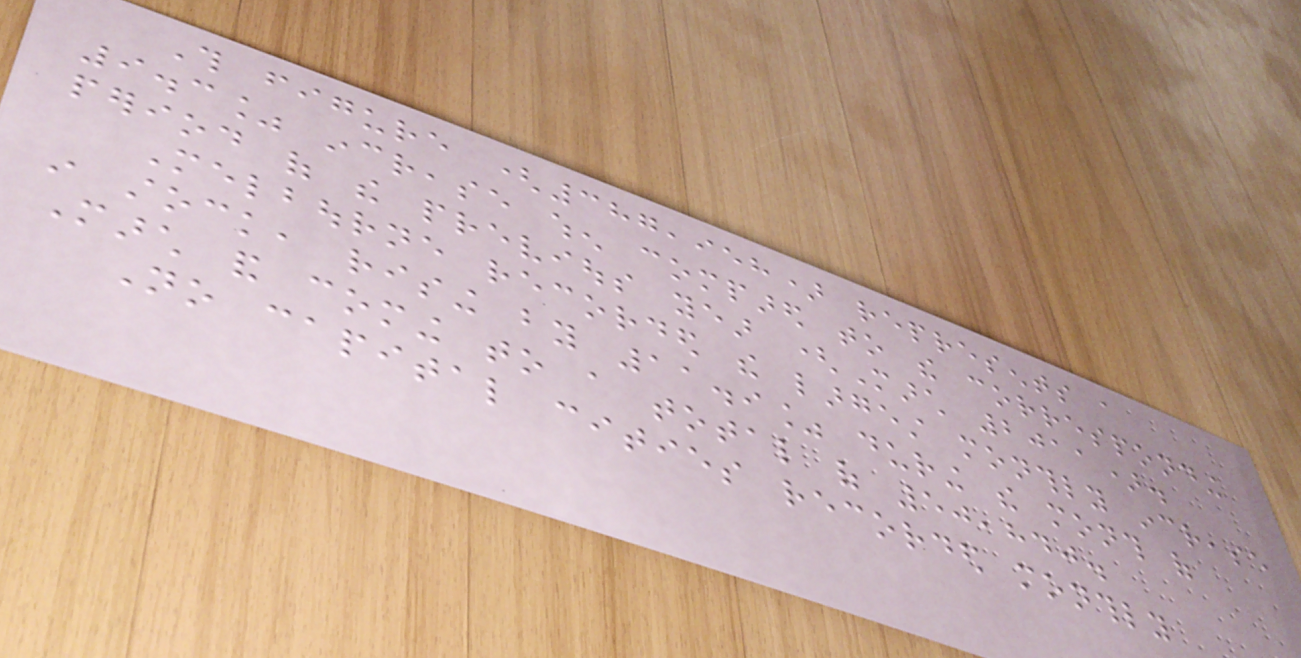This figure (387,958) represents a
9.3% increase when compared to the corresponding
period of the previous year (March 2011).
Melbourne recorded the largest monthly increase
in stock, rising by 11.9% during the month of
March and coming to a total of 50,840.
No capital cities recorded monthly
